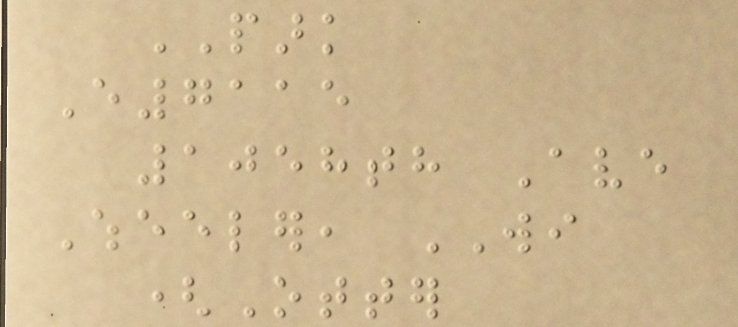PARK
E7115
1058th Ave
Wheeler, WI
(Otter
